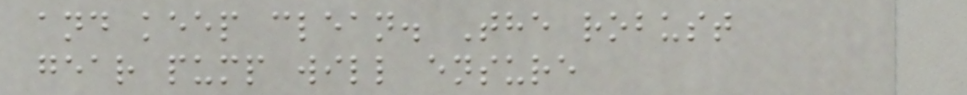and keep clean. The robust
gear pump will ensure
